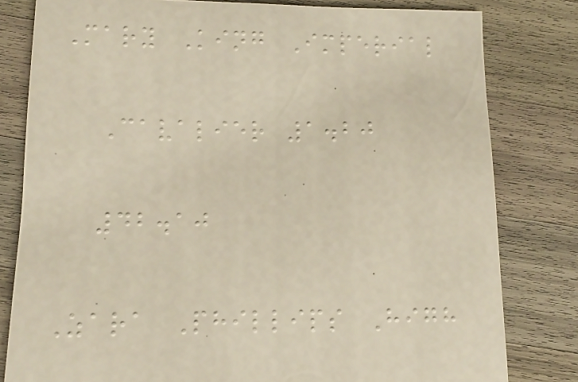Mary King Imperial
Cavalier 1.20
42.10
Zara Phillips High
